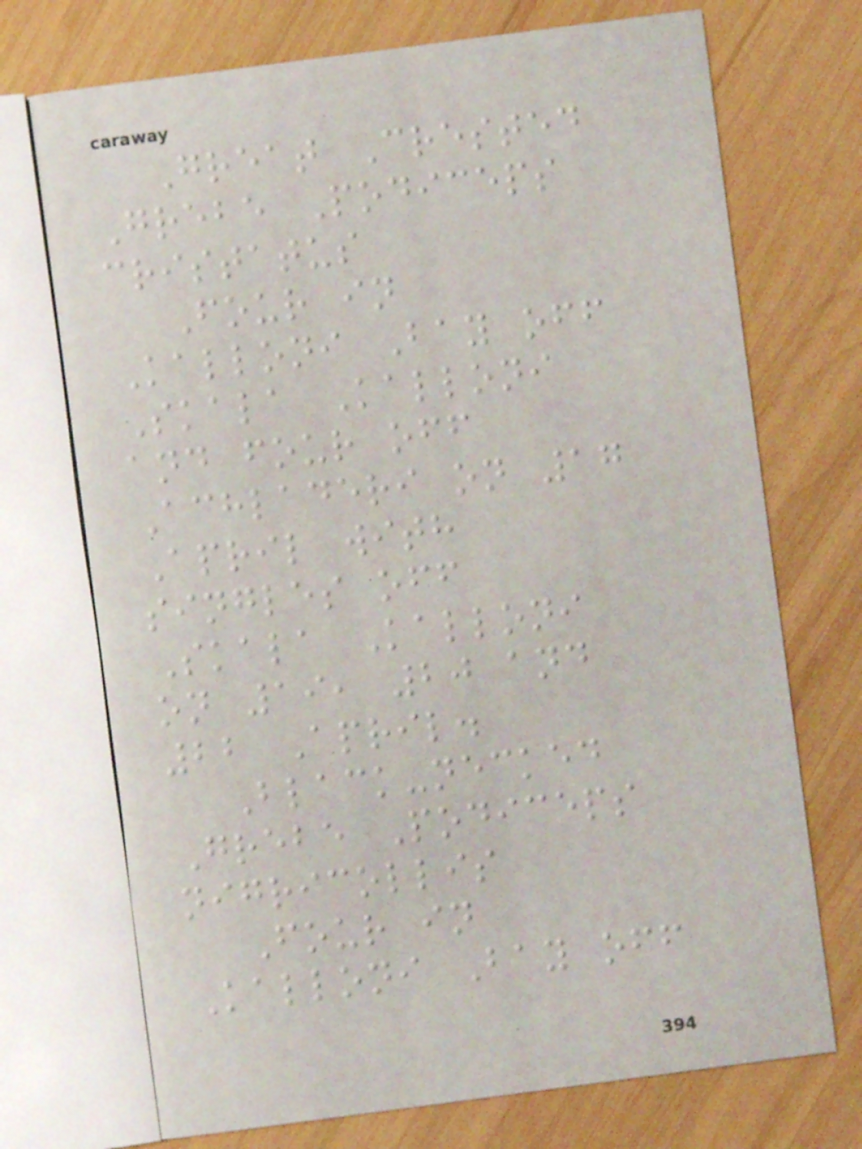Great Crested
Grebe Podiceps
cristatus
Four in
Kalloni Bay off
Skala Kalloni
and four off
Achladeri on 17
April with
singles off
Skala Kalloni
on 19, 20 and
22 April.
Black-necked
Grebe Podiceps
nigricollis
Four in
Kalloni Bay off
